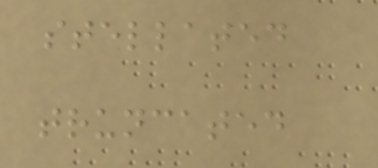stellated
truncated
